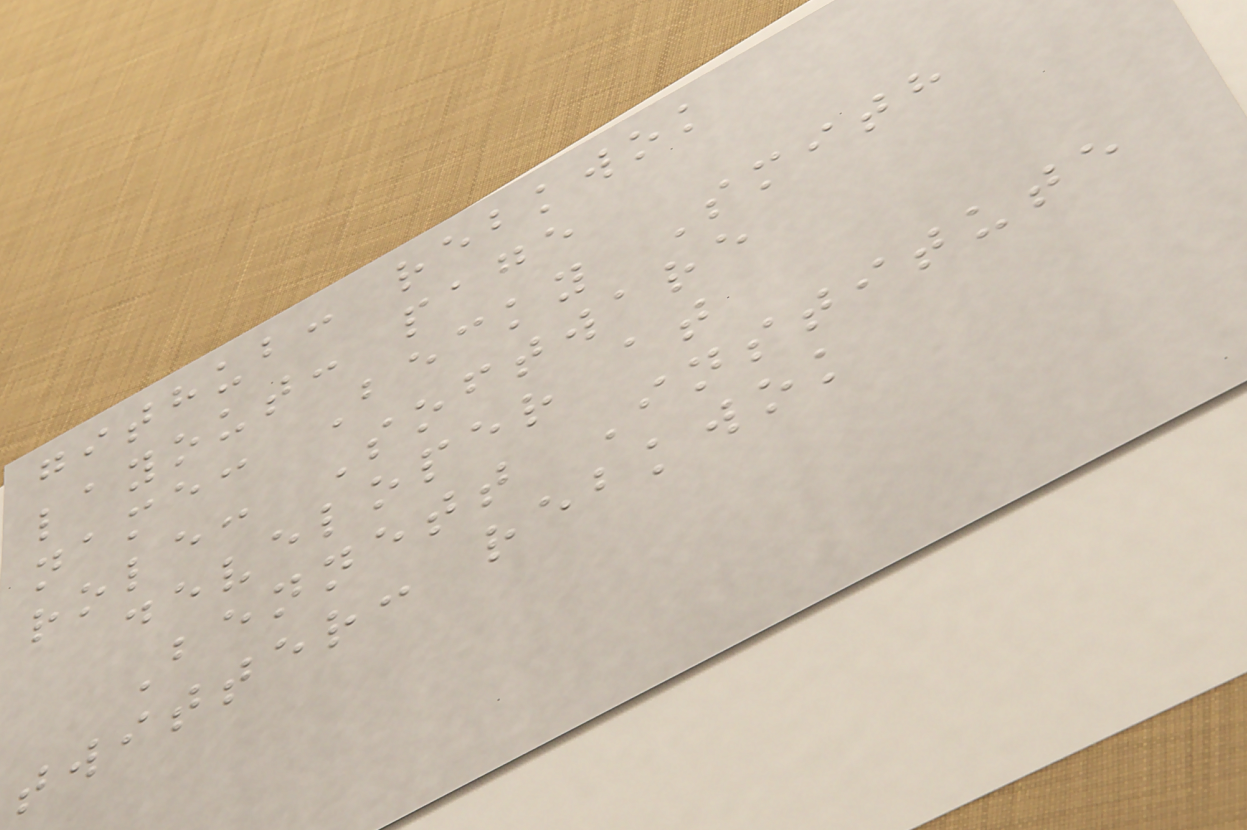github: rebkwok
layout: page
name: Becky Smith
role: Software
developer at
Bennett Institute
twitter: rebkwok
